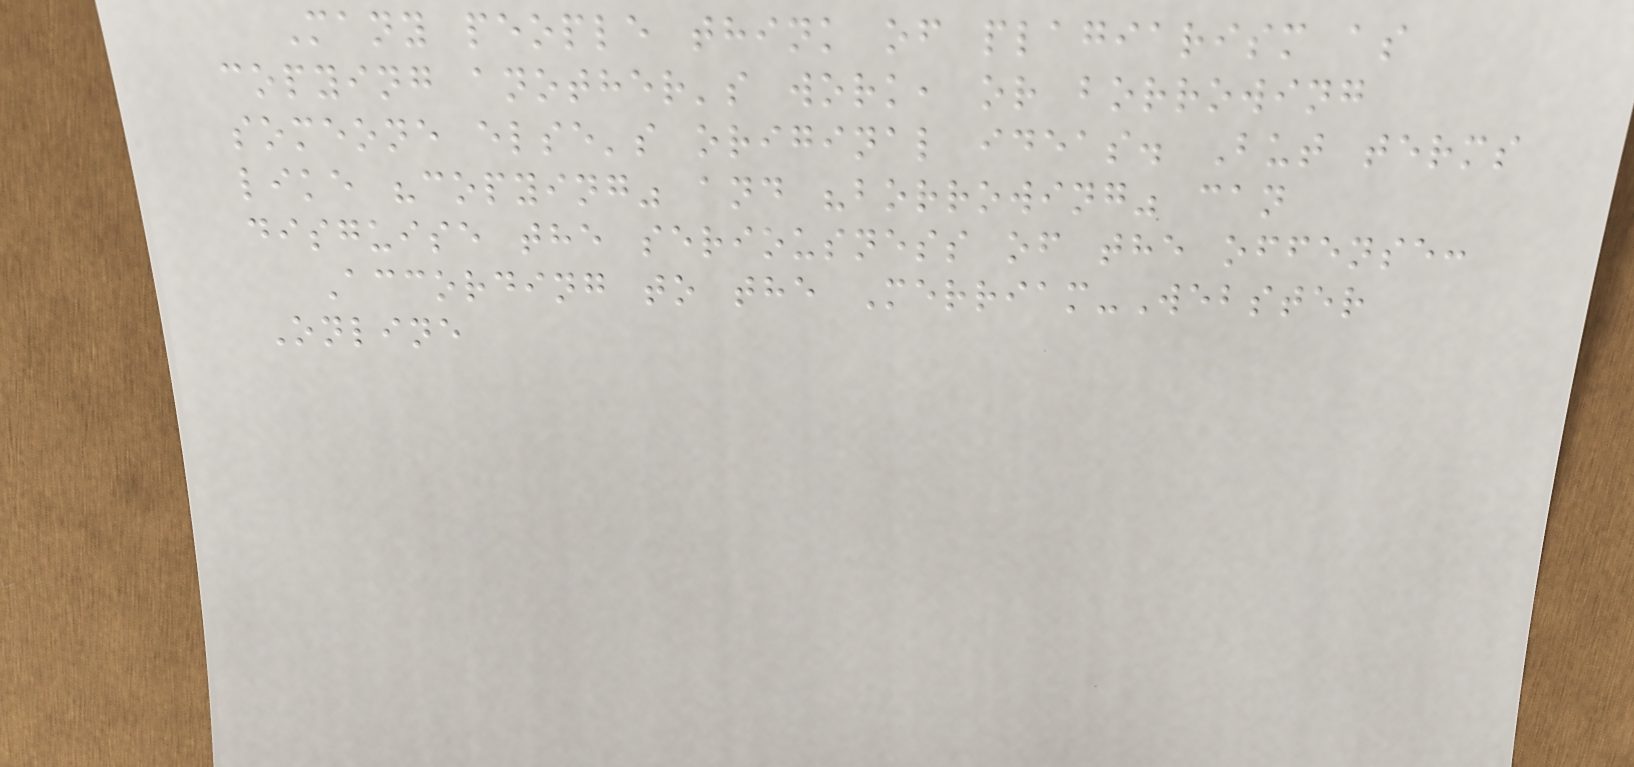Many people think of plagiarism as
copying another's work, or borrowing
someone else's original ideas. But terms
like "copying" and "borrowing" can
disguise the seriousness of the offense:
According to the Merriam-Webster
Online
